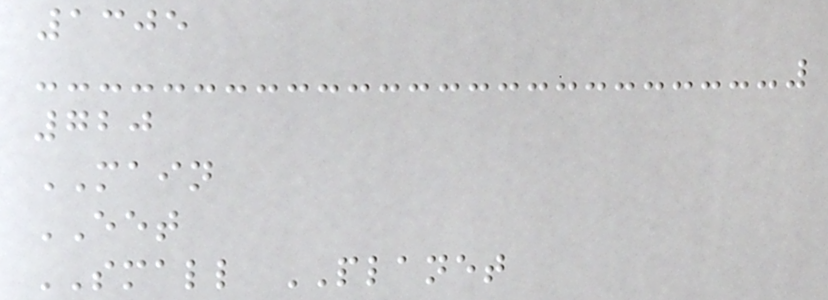1305
720
MAIN
EET
SMALL PLANET
